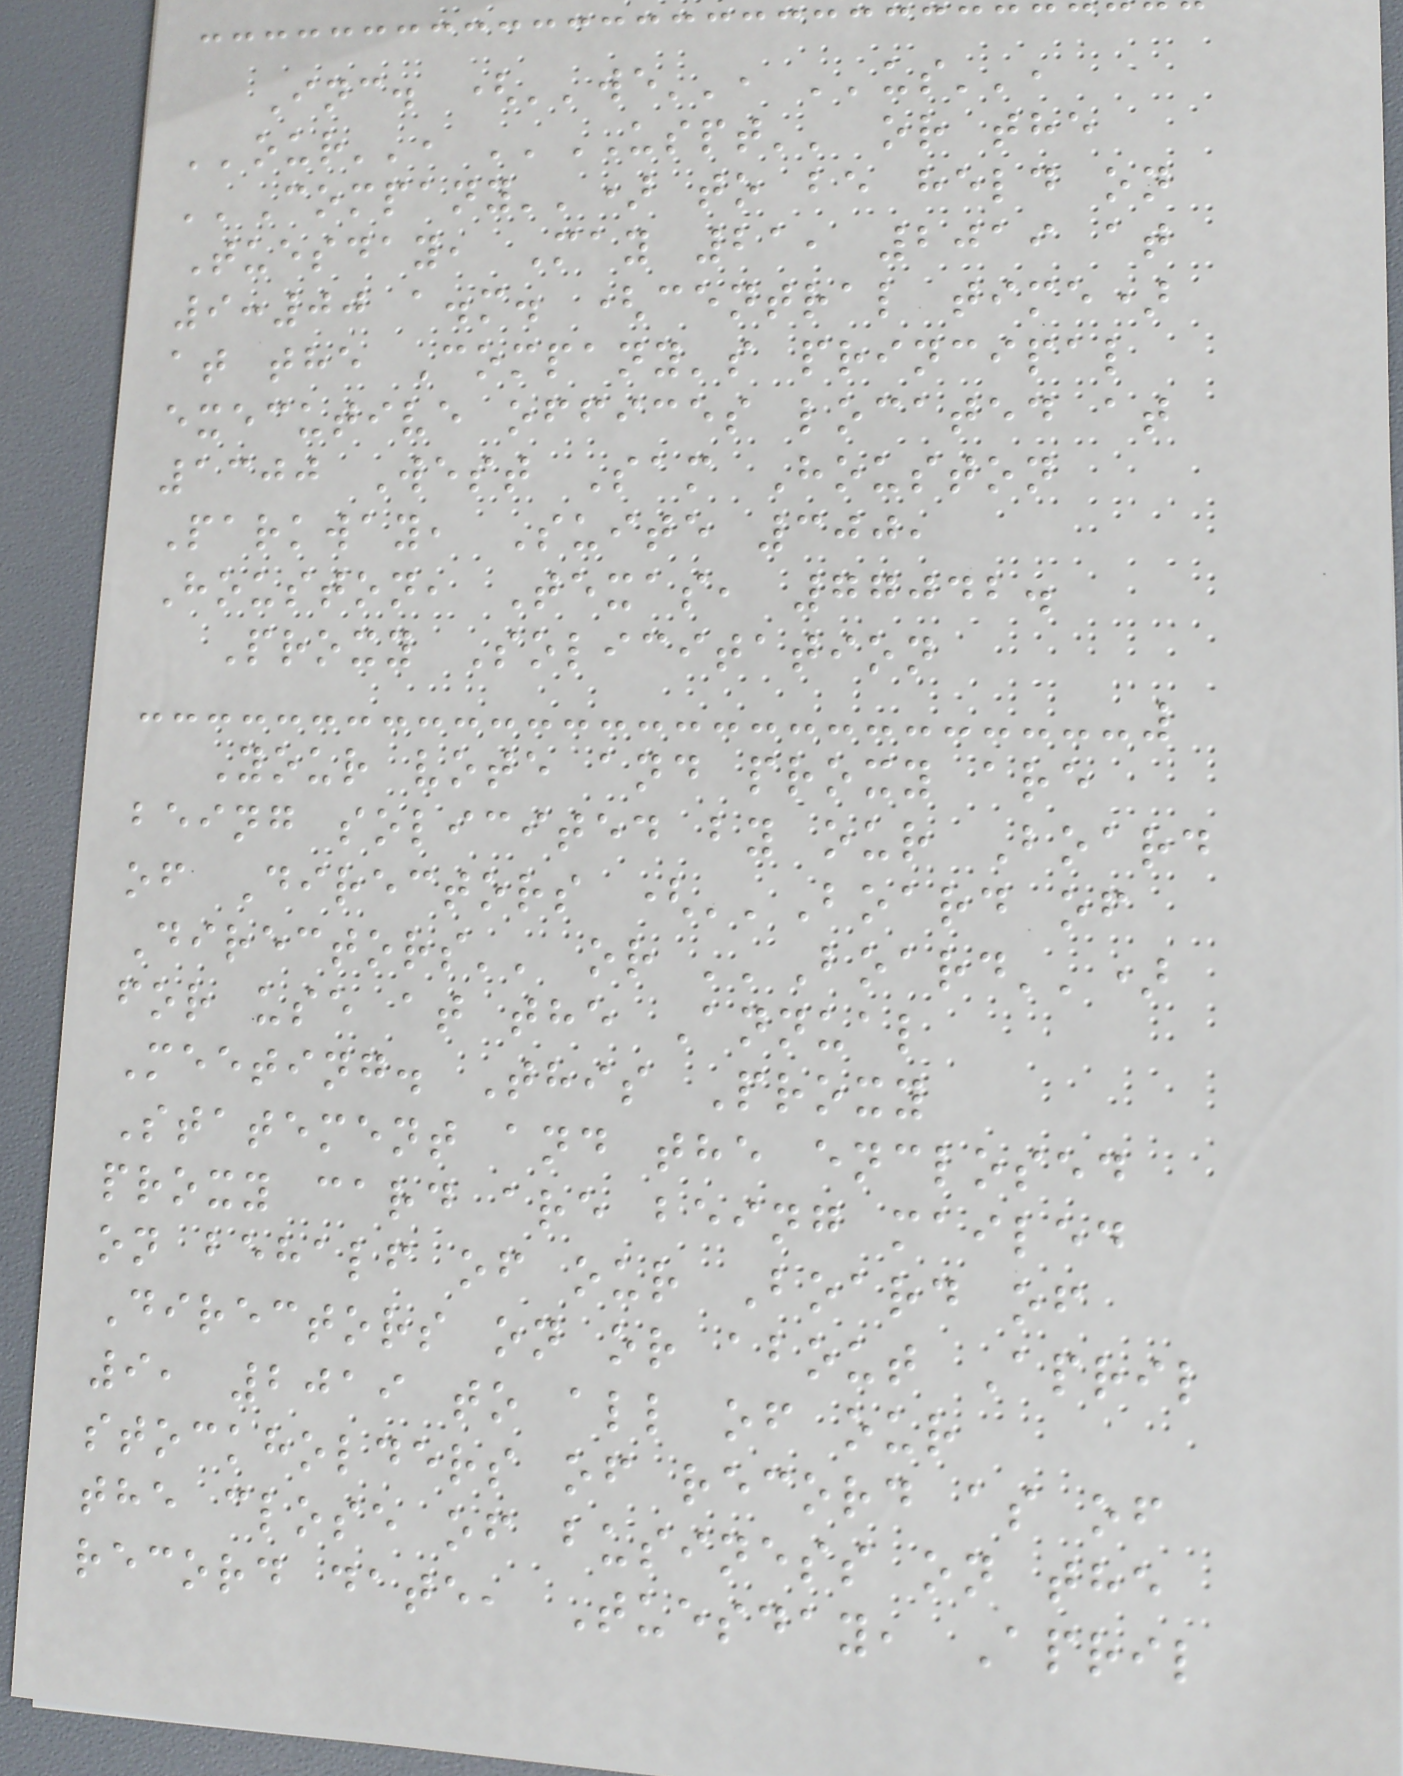Inc. (''we'', ''us'',
''our'', ''USPT'' or the
''Company'') to be held on
Tuesday, May 21, 2019 at
9:00 a.m. (central time)
at the Company's principal
executive offices located at
1300 West Sam Houston
Parkway, Suite 300,
Houston, Texas, 77042.
Proxy Solicitation
Your vote and proxy are
being solicited by our Board
of Directors (''Board of
Directors'' or ''Board'')
for use at the Annual
Meeting. This Proxy
Statement and the enclosed
proxy card are being mailed
on behalf of our Board of
Directors on or about April
9, 2019 to all of our
stockholders of record as of
the close of business on the
record date, Tuesday, April
